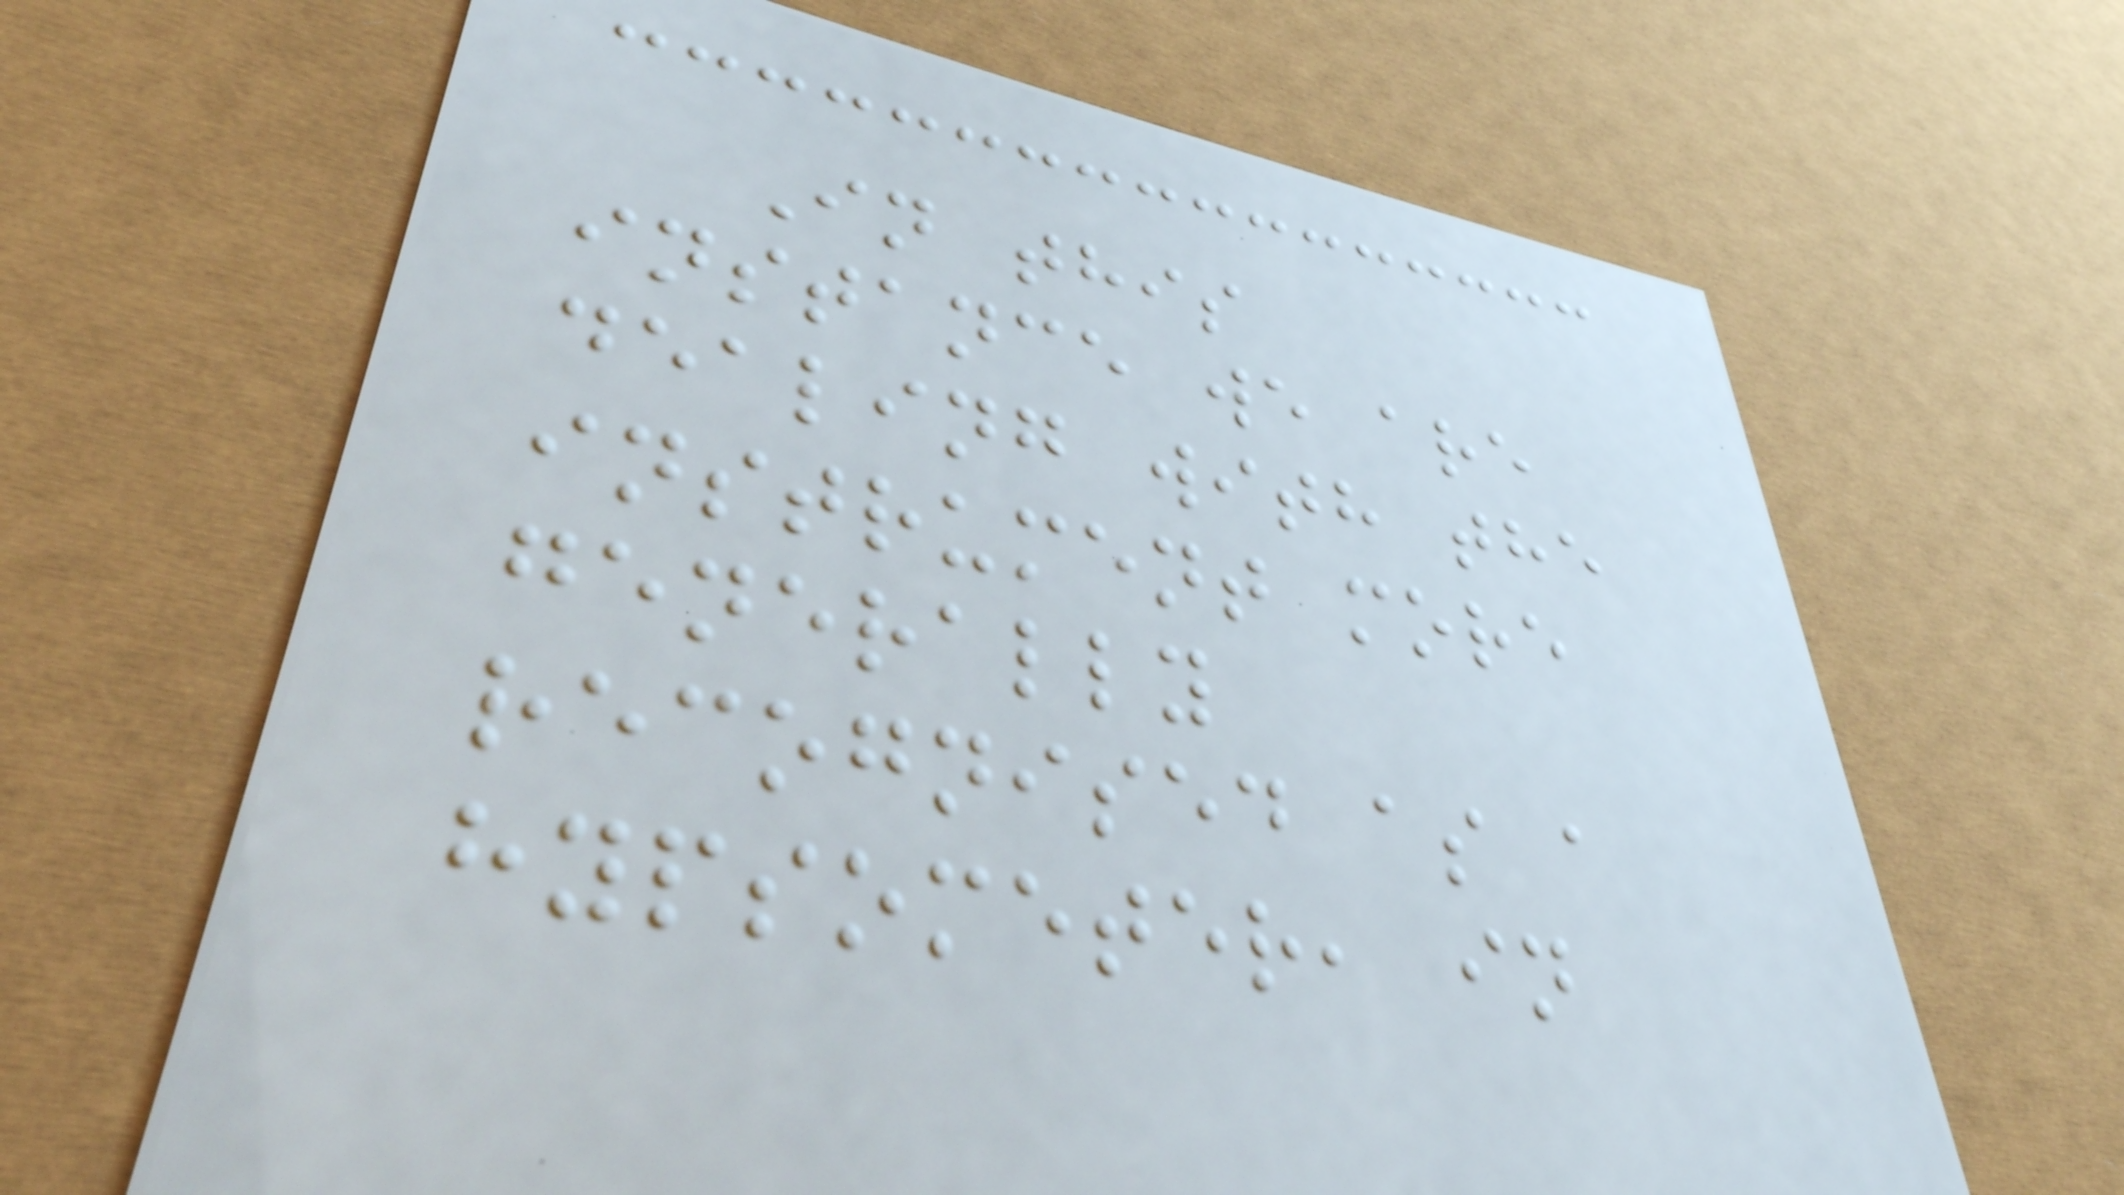In this
instance we are
dealing with the
instrument more
generally
recognised as a
hypsometer, in
